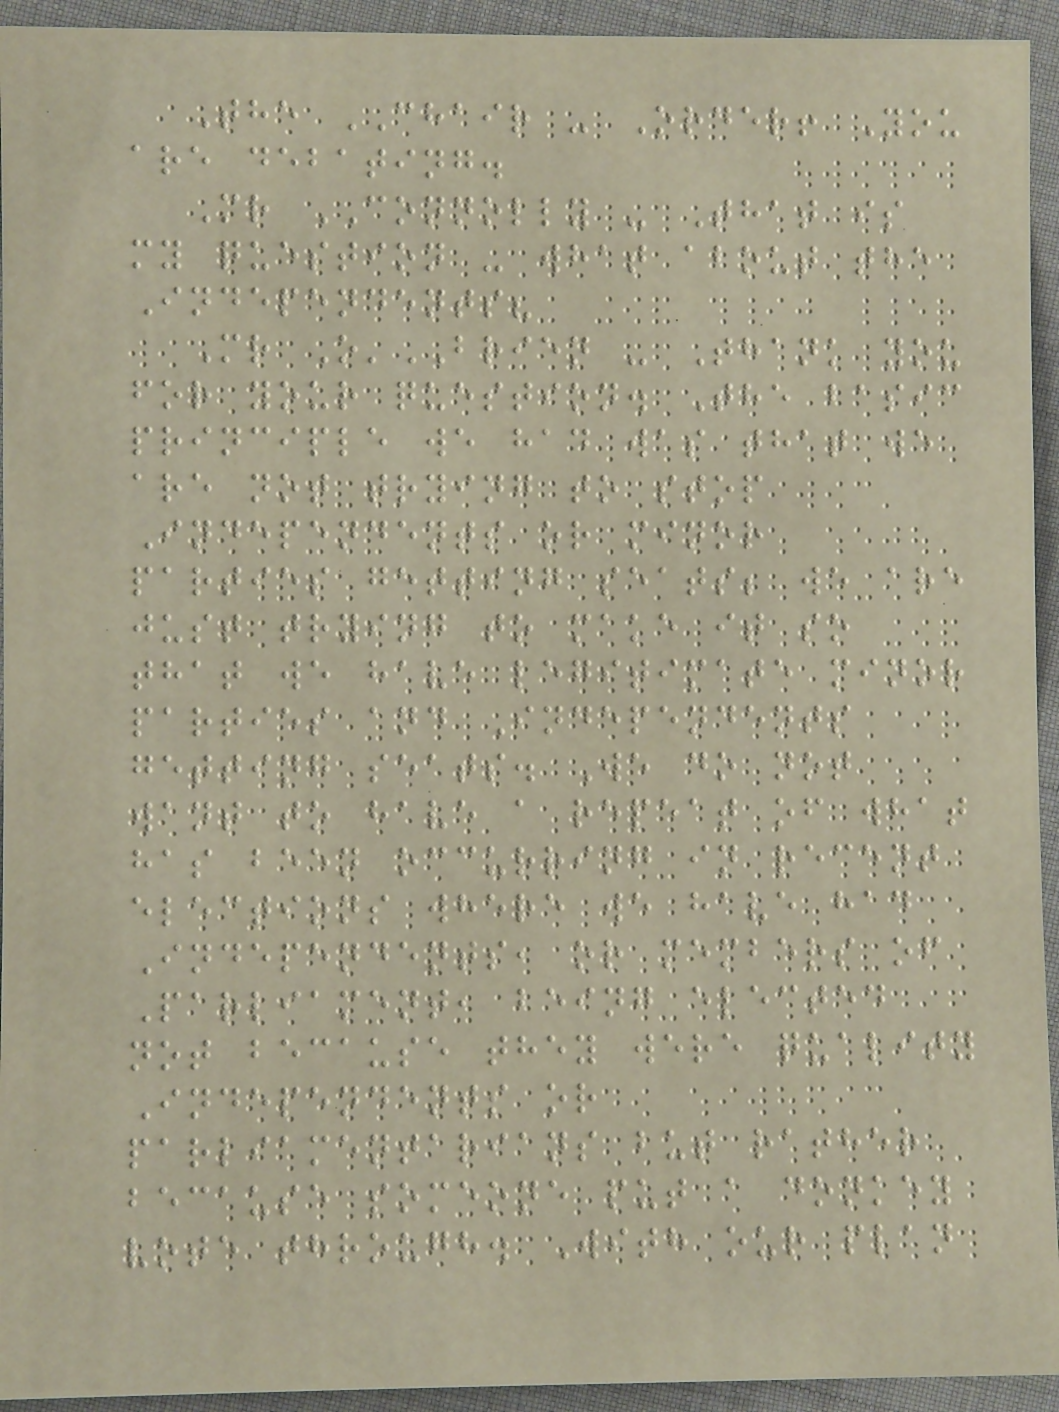The CHAIR - Order! You
are debating.
Mr CONNOLLY - That is
my question - what about the
Independents?
Mr O'BRIEN - Thank you
for your question. The basic
principle we had was that we
are not trying to stop
Independents or minor
parties getting seats; we are
just trying to make it so
that we have legitimate minor
parties and Independents
getting seats. We do not
want to have a repeat of what
has been occurring in recent
elections where we have had
Independents, or members of
Parliament, being elected
not because they were quality
Independents or
parliamentarians but rather
because someone put a donkey
vote through. With our plan
